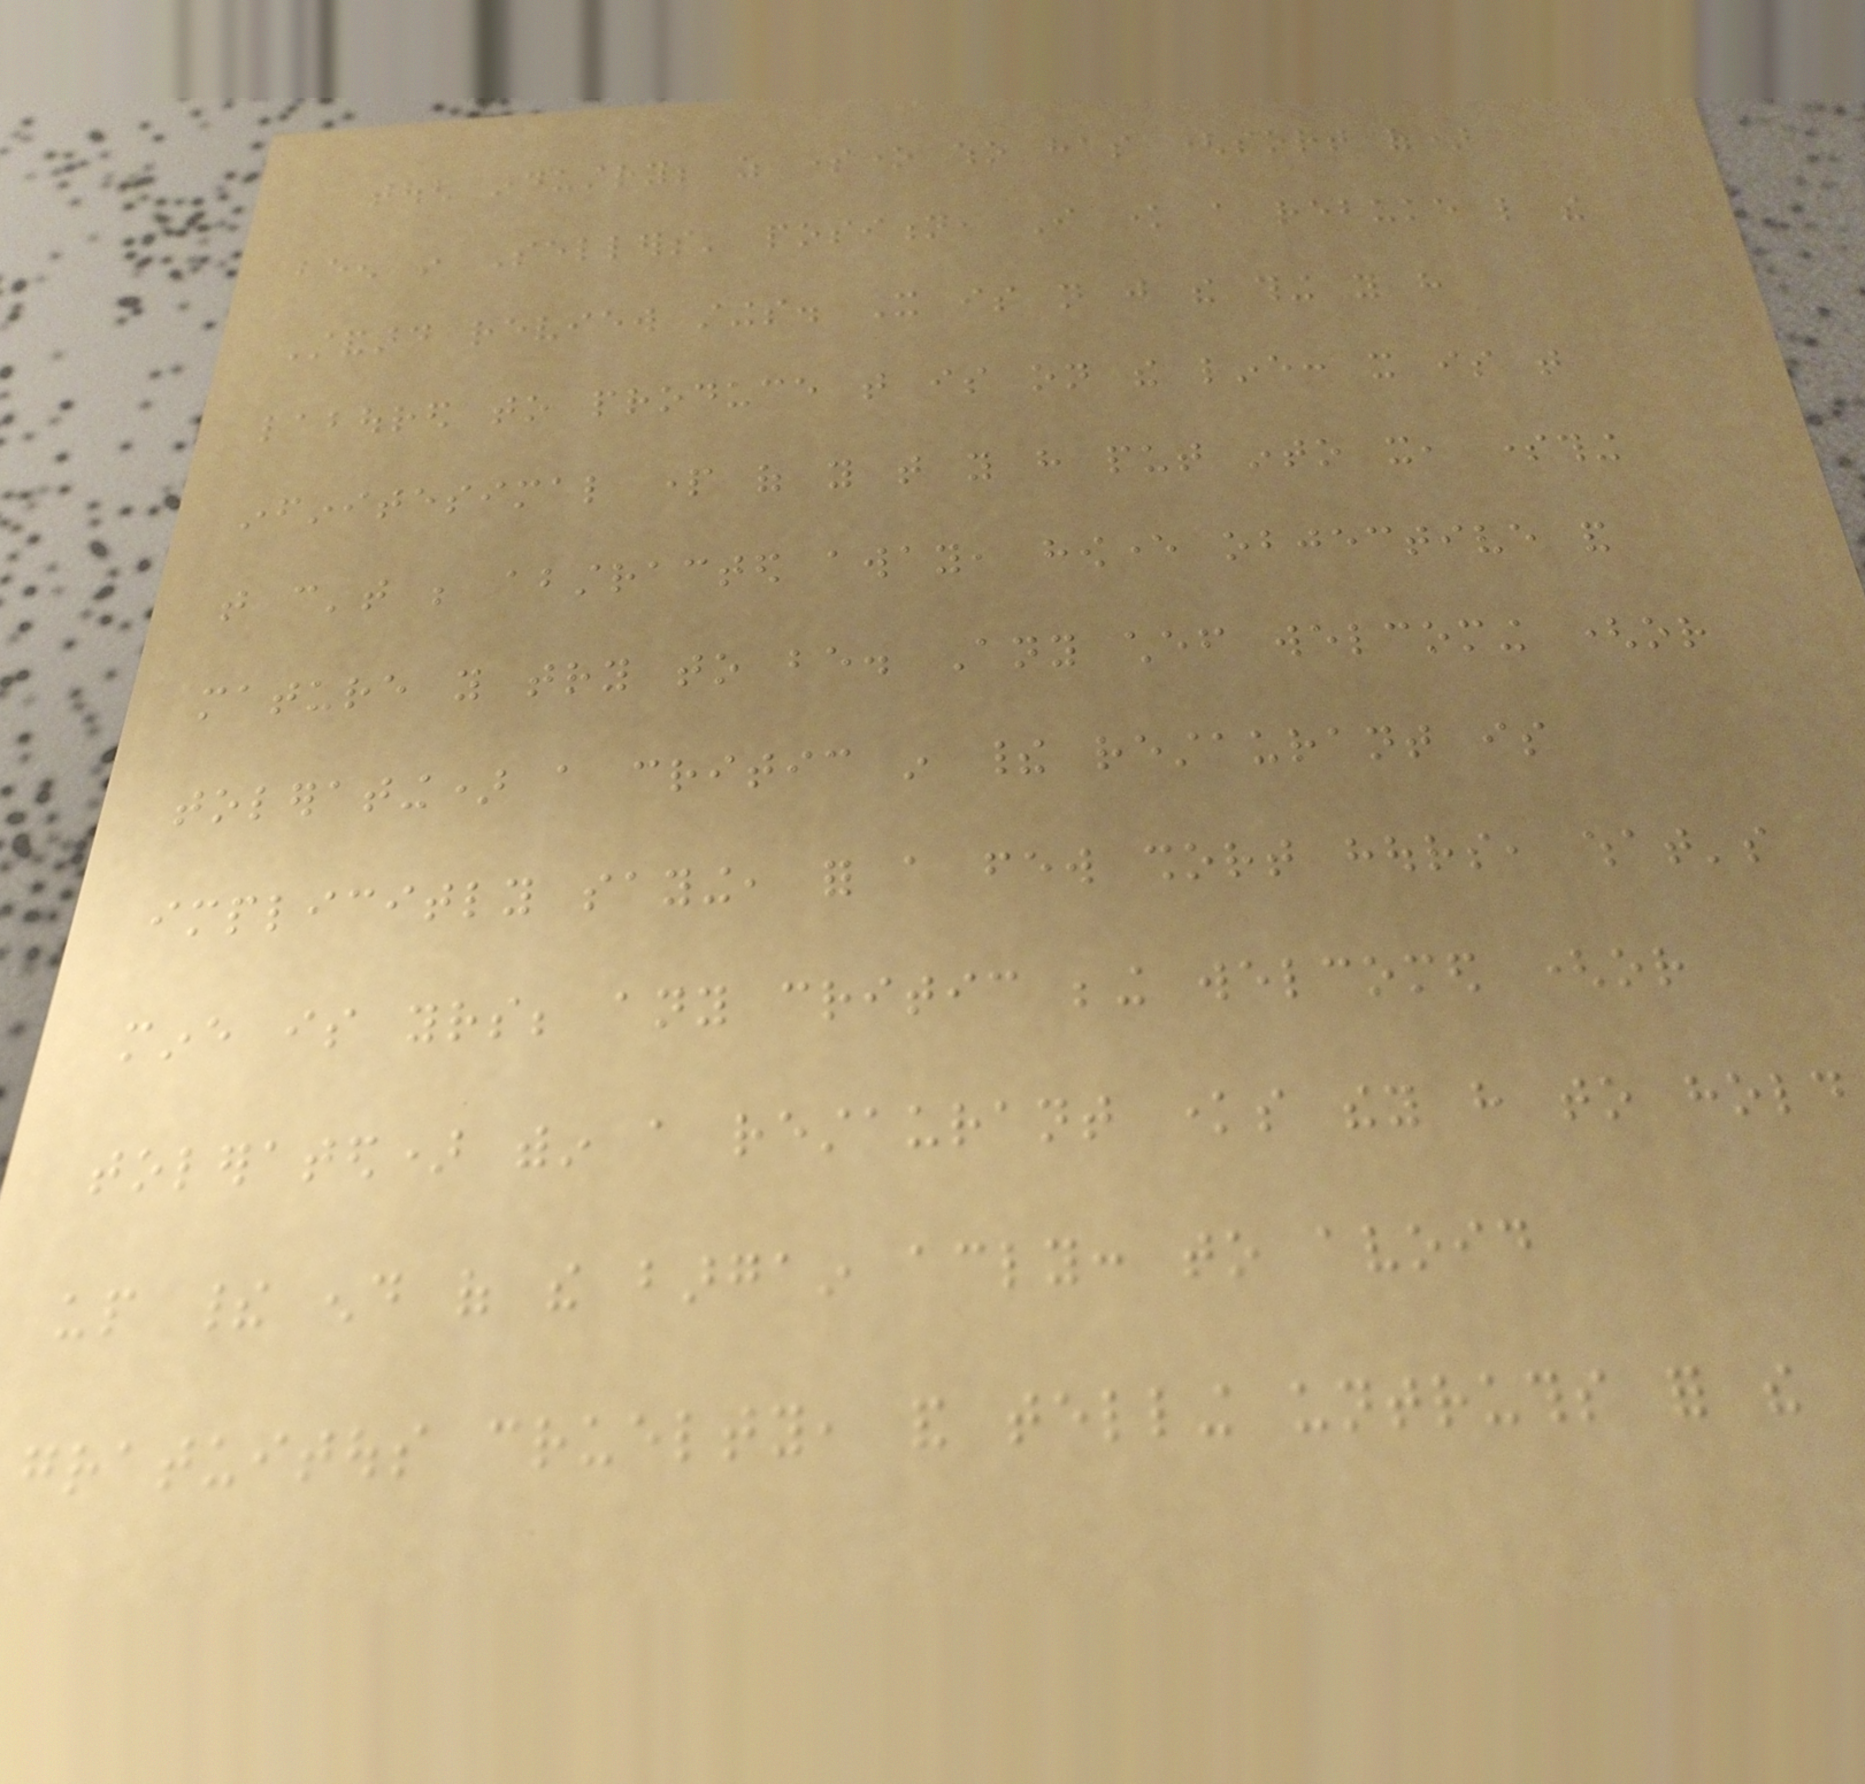tough industry; as someone who has (sort of)
been in Sellers' position, I know a rebuke like the
Standard review stings. It is not just the thing you have
laboured to produce that is on the line: it is that
infinitesimal part of you that you have put into it, something
that can't be abstracted away, however objective and
mature you try to be. Any chef welcoming (or
tolerating) a critic in their restaurant is
implicitly saying, for a few short hours, what's
mine is yours; any critic being welcomed (or
tolerated) within a restaurant knows they have to hold
up their end of the bargain accordingly: to avoid
gratuitous cruelty, and telling untruths for the
